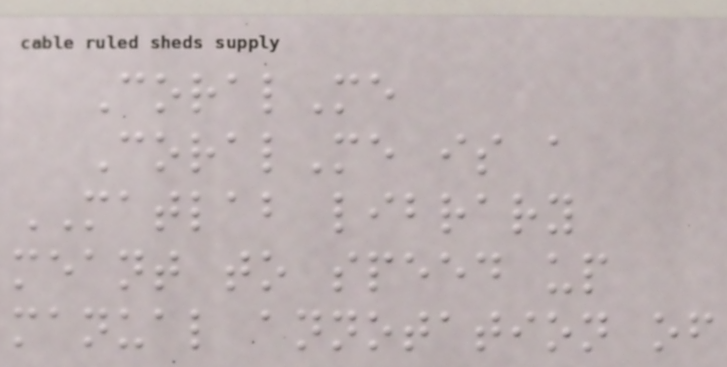CoralMe
CoralMe is a
MATLAB library
meant to speed up
manual annotation of
